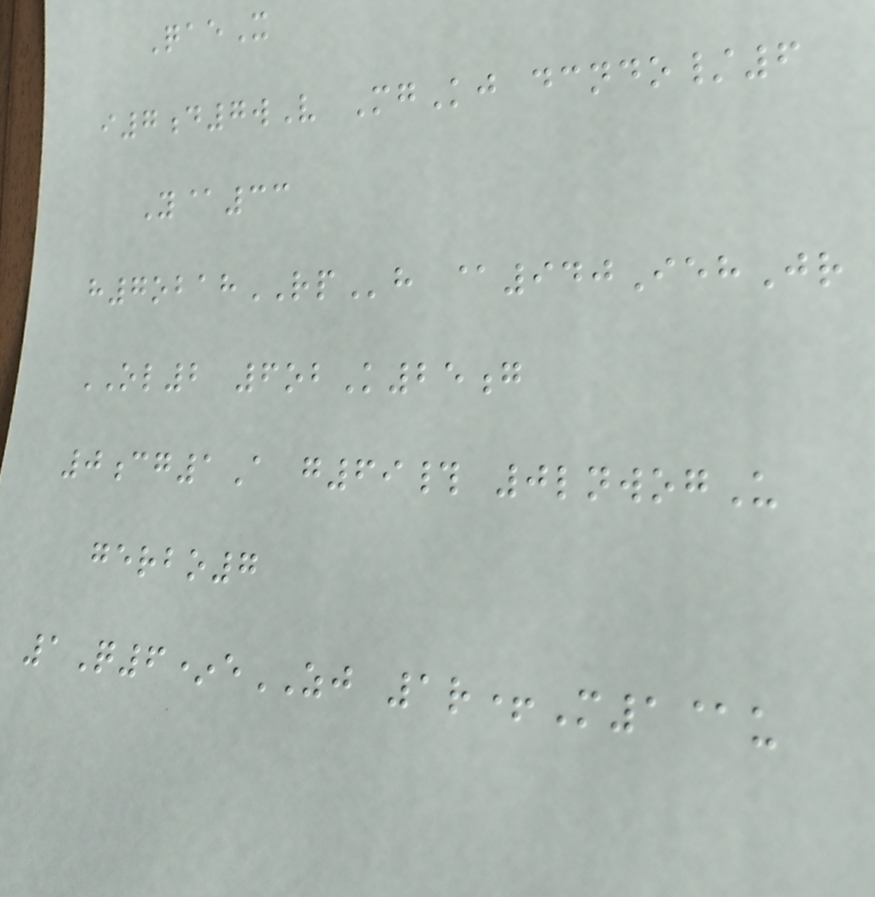QaeX
i7d7wV MgKj dcndo/6
Y@33
h7obahRPh @940IehJr
OL2 6obK25g
0cg1A g69# 0lnwogU
gerbo7
1Q6*eZJ 1r+M1@u
